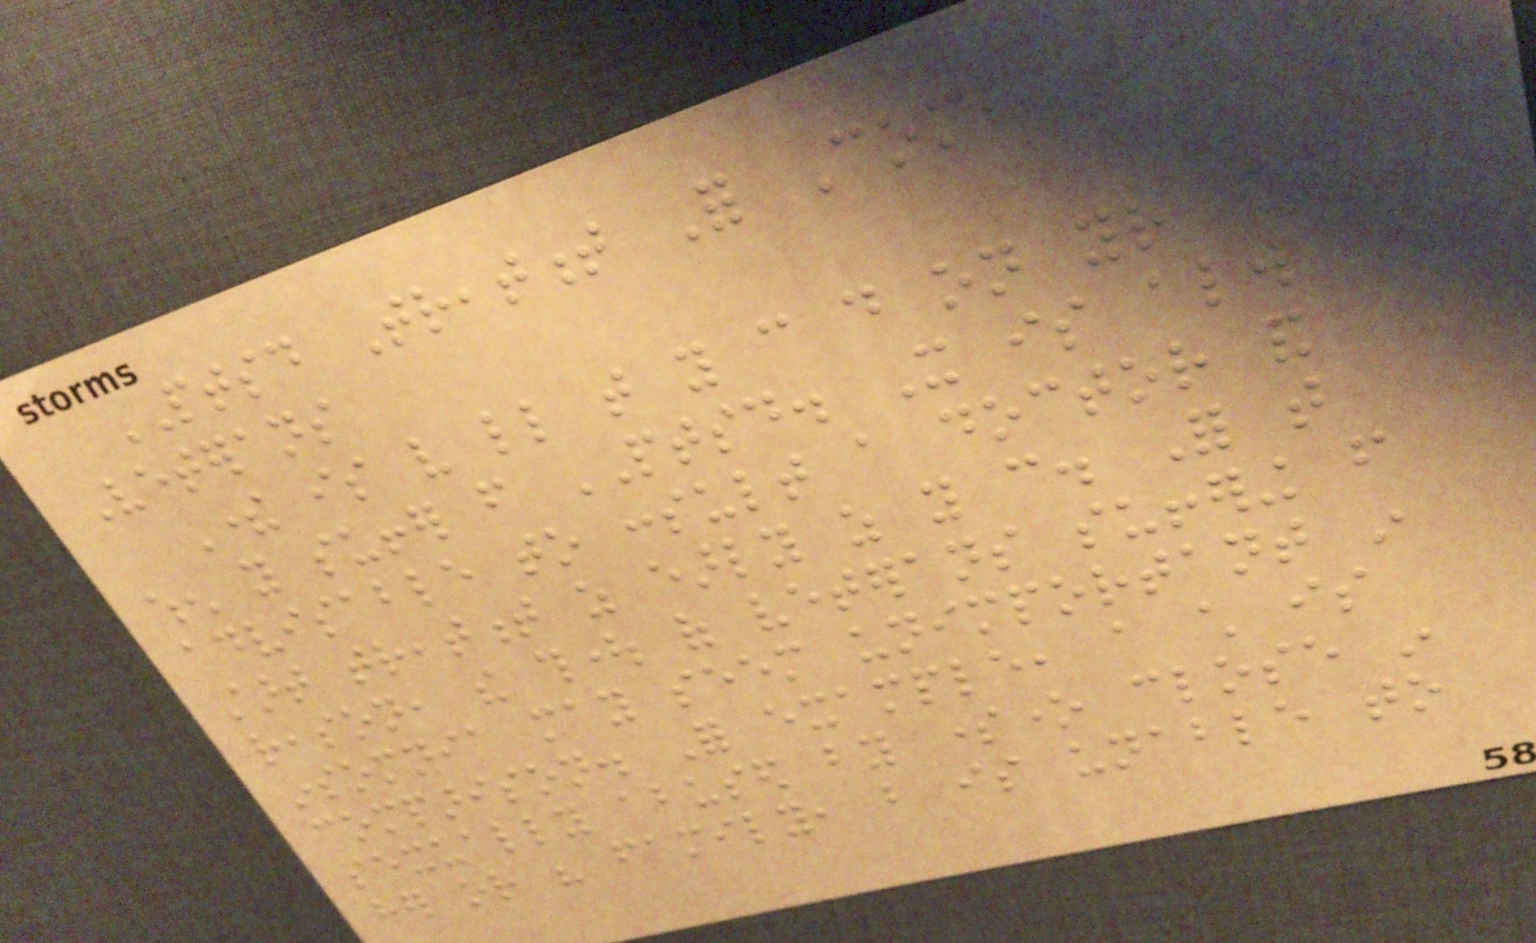PTSD Treatment For Combat
Veterans
There is very little that you can do on your own
when you suffer from PTSD. It is always
advisable to consult a doctor and
start treatment as early as you can. For that
reason, the thought of veterans suffering from
insomnia may seem unimportant in
comparison. For example, a child is
sexually abused by someone close in
her or his family, but is unable to
